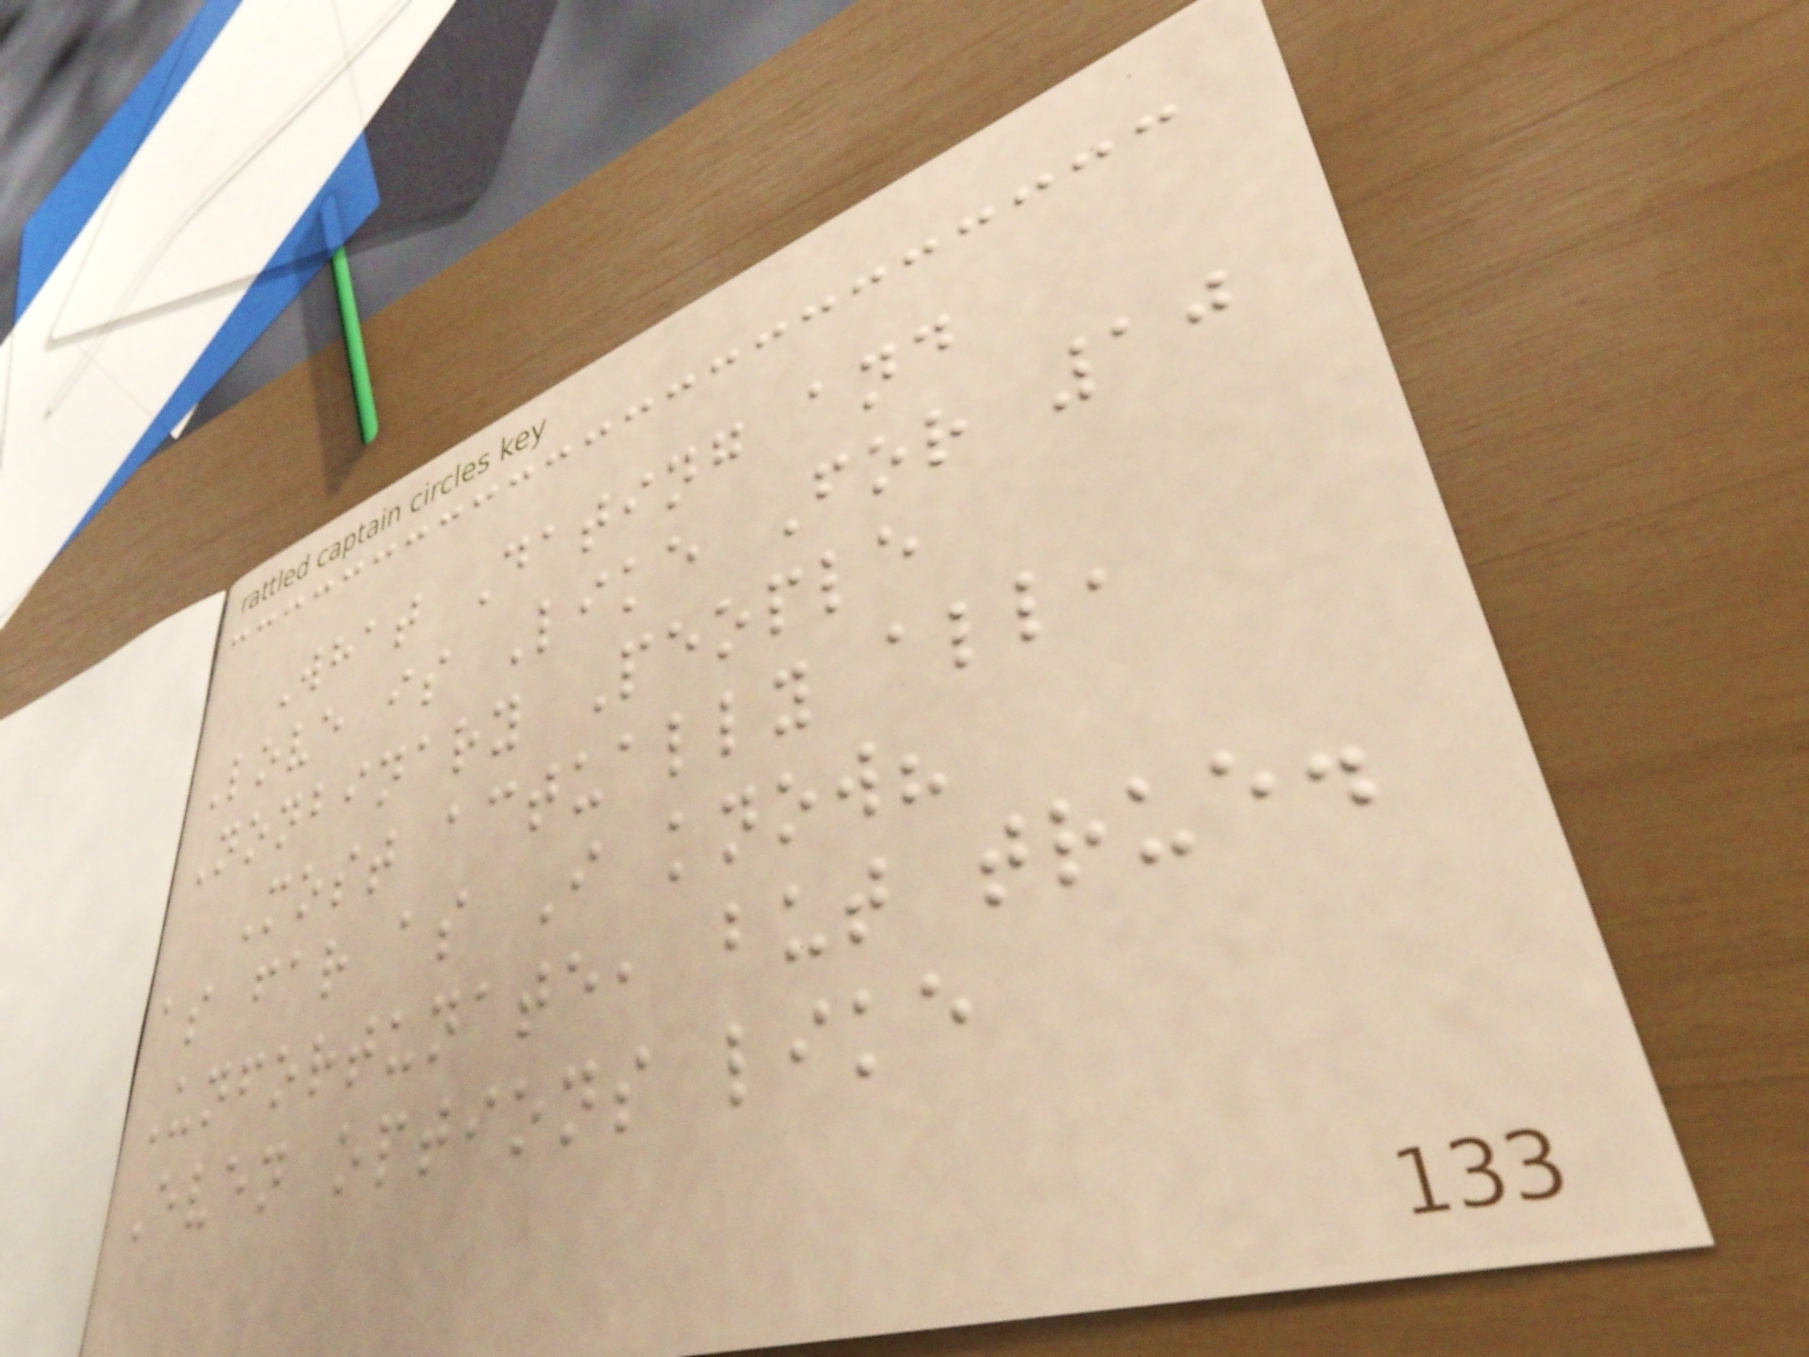What Dating and
Love is Like For 10
Nonbinary People
Most actually all,
as far as I know?
Unfortunate, but true.
Even options like
